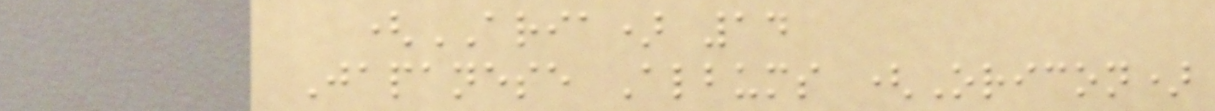(ARIA) 14
Japanese Albums (Oricon)
